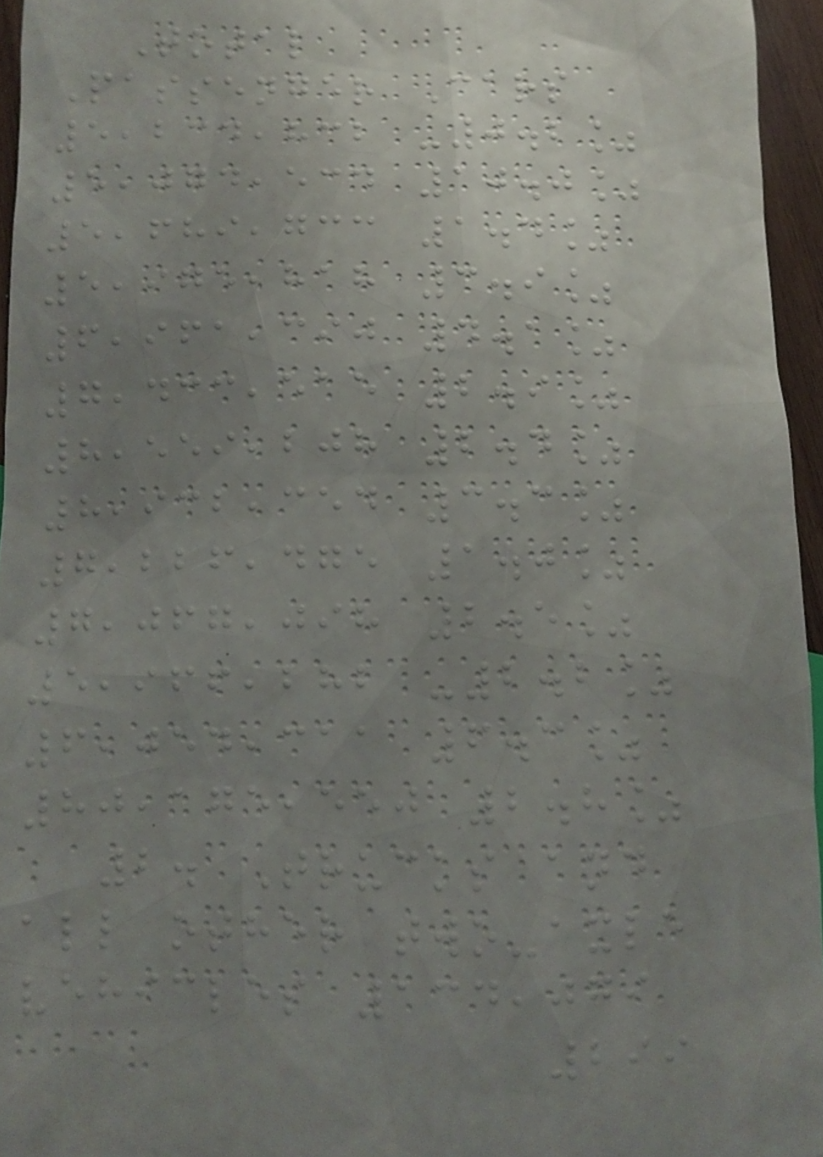Total
Passenger Cars
5,234,832 -0.2%
5,074,534 10.0%
5,689,733 1.4%
5,975,818 3.9%
6,961,390 4.1%
7,433,515 2.9%
8,559,208 2.4%
8,932,354 3.3%
7,226,475 1.0%
7,067,098 2.5%
5,966,282 -2.2%
6,054,311 6.3%
80,175,550 2.8%
2. Trucks and
all other two-axle
vehicles 134,079
299
